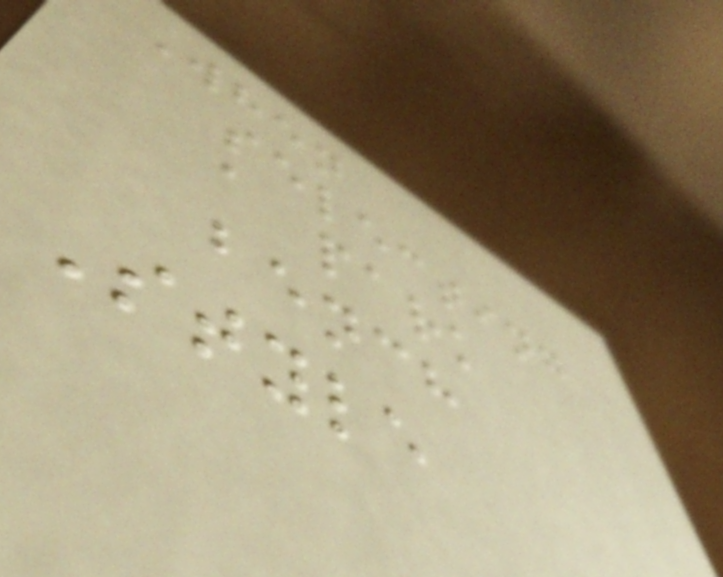When
selecting
a park
bench
Style
